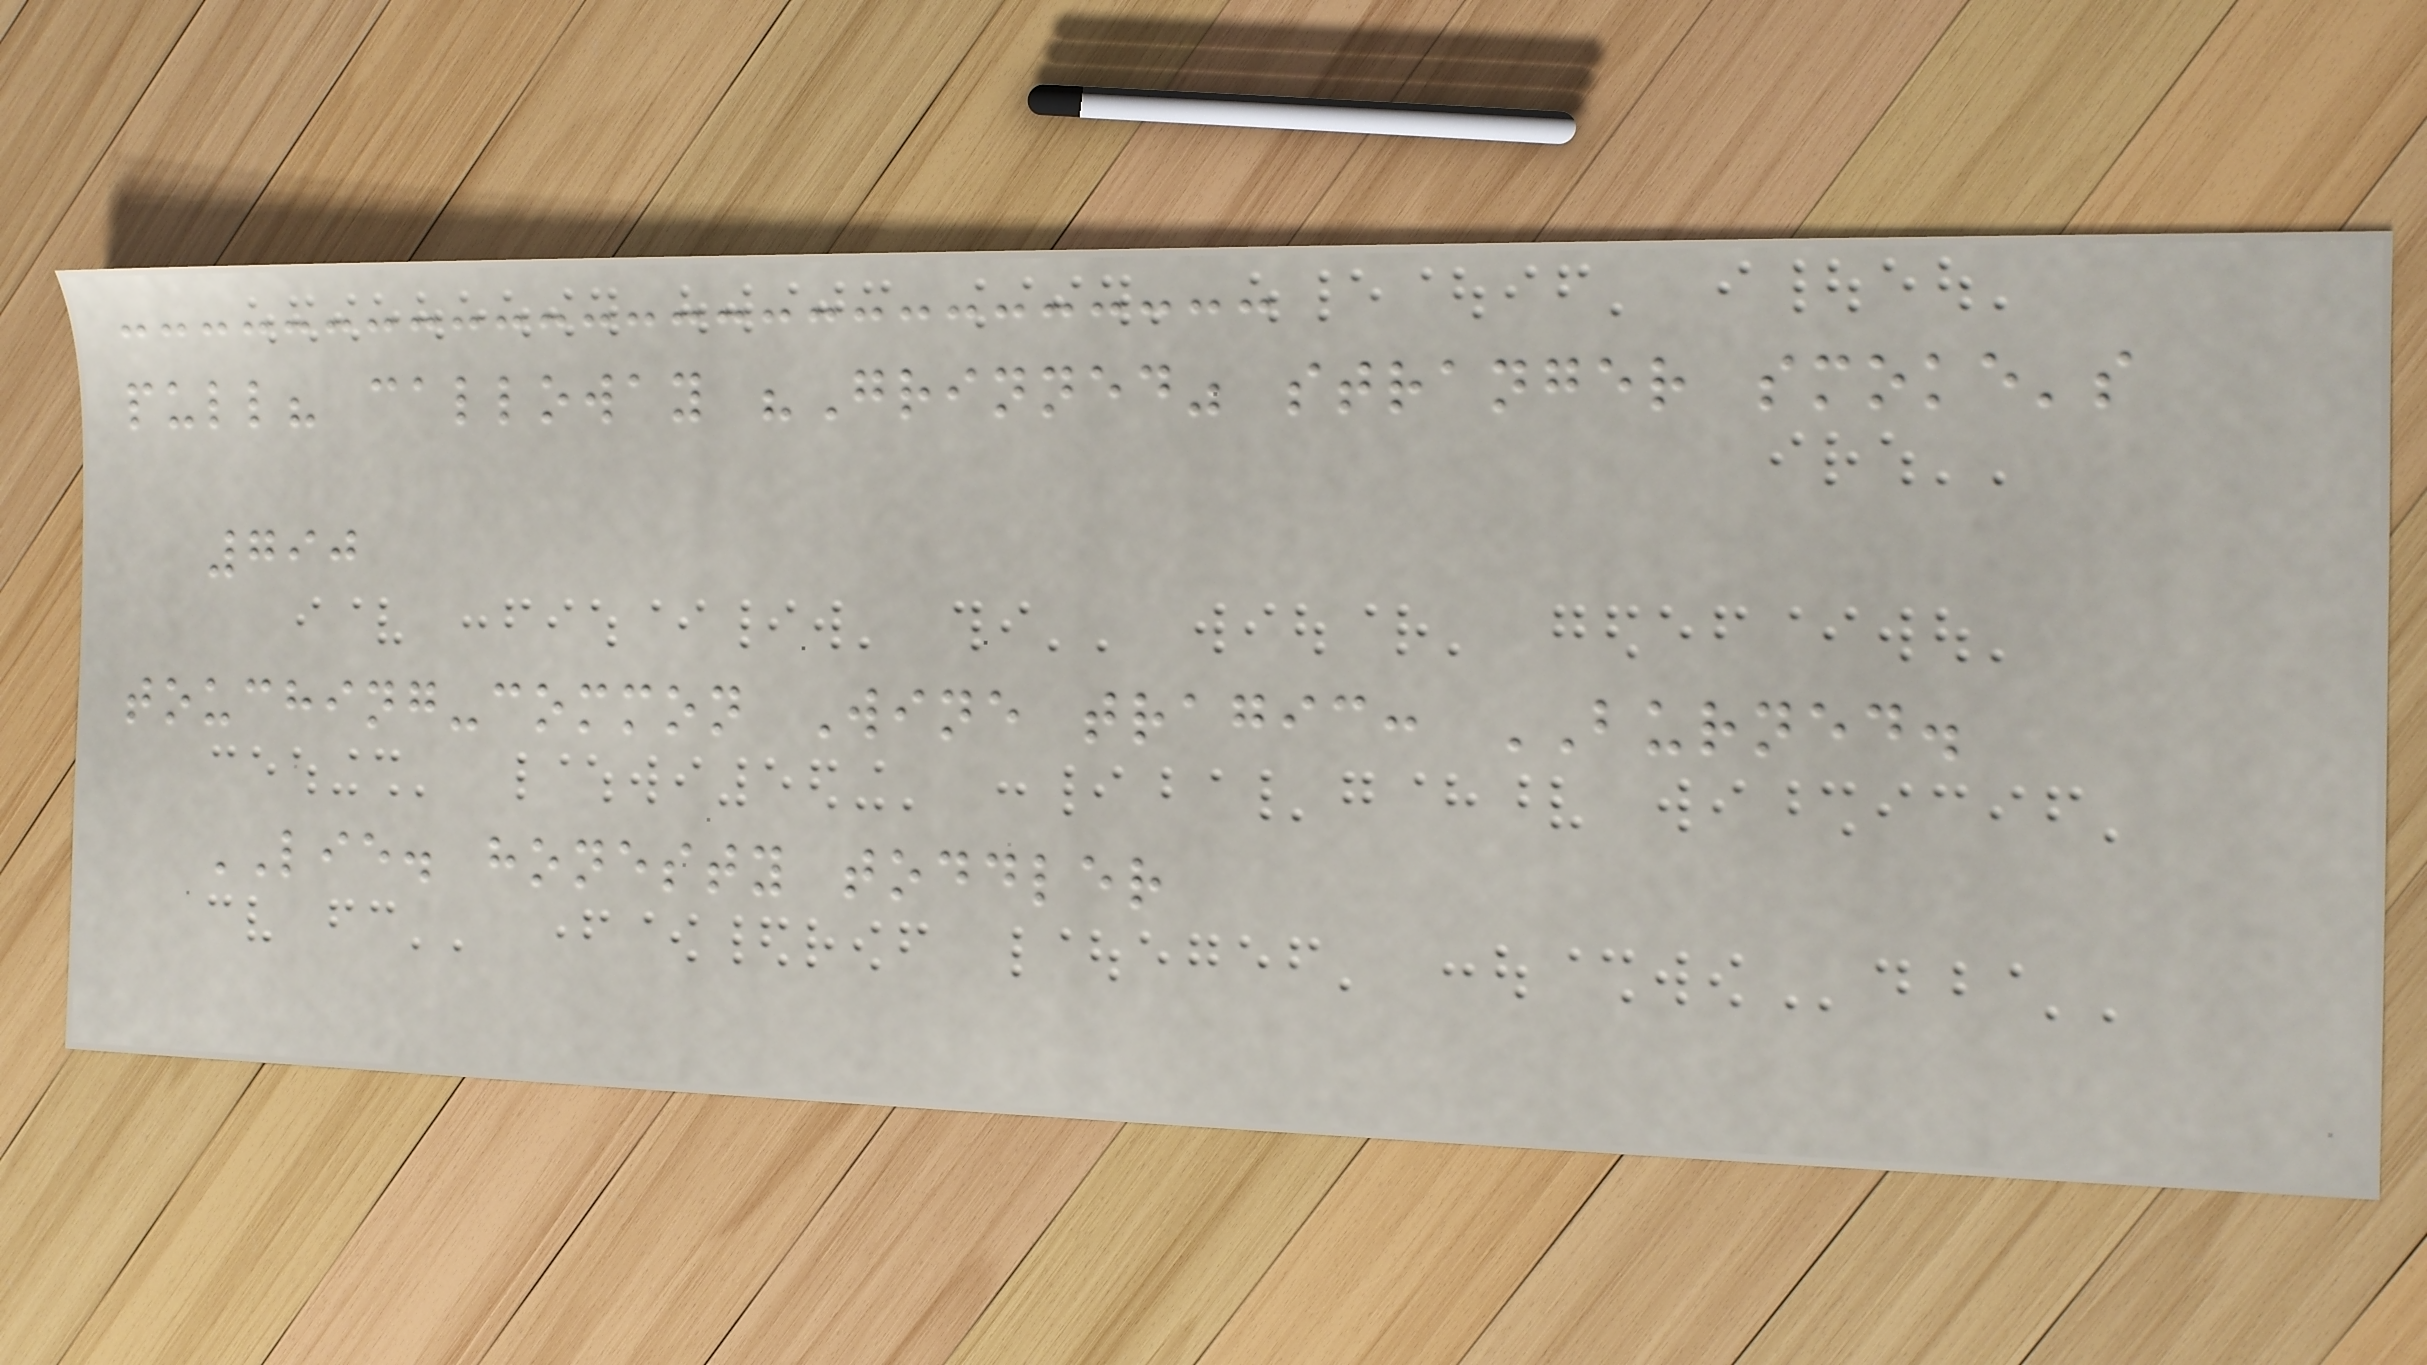pull? calloway "Grinned" stranger smoke's
790
touching-common Wine tragic: BURNED.
LIE. honesty toddler
